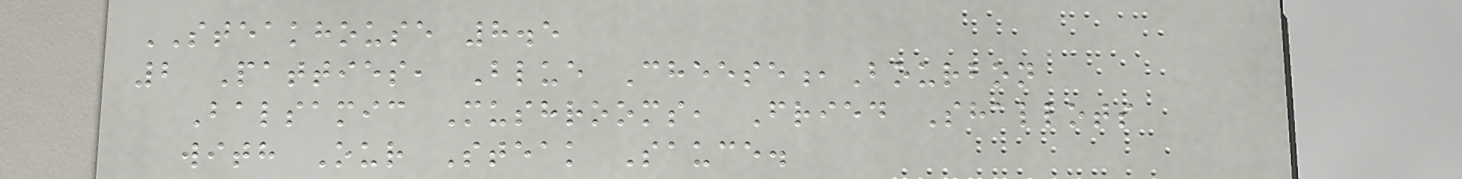STEAKHOUSE 8.5
2 Patties, Blue Cheese,Bourbon
Balsamic Mushrooms, Fried Shallots
with Our Steak Sauce.
